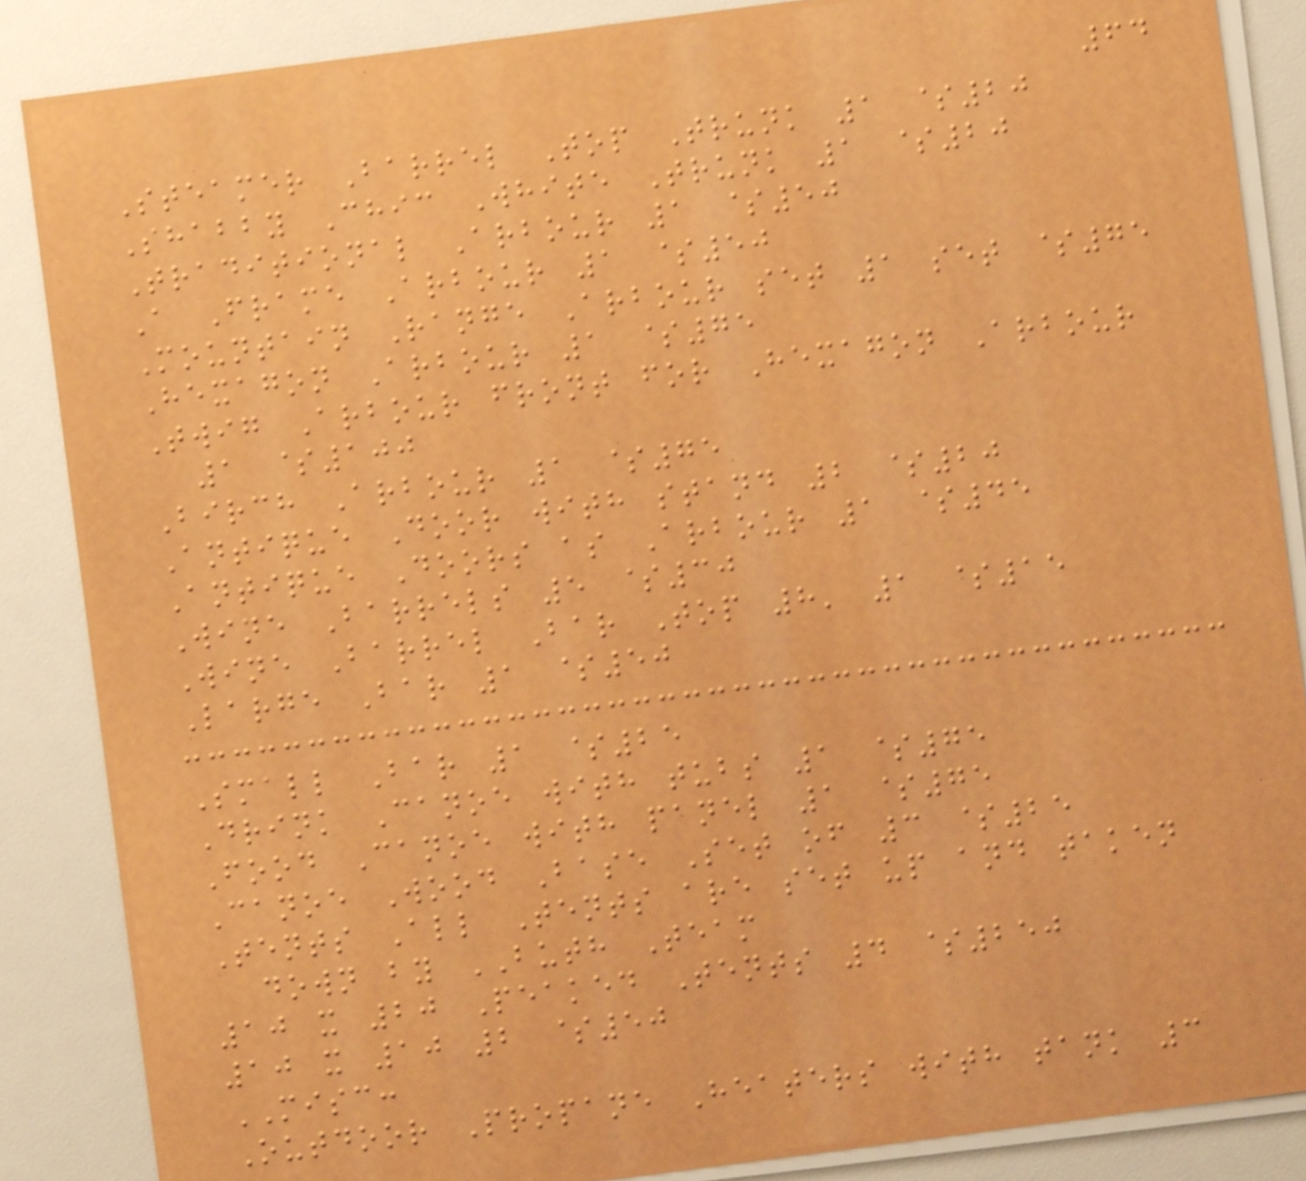64
Steamer Barrel Top Trunk 1 $20
Shabby Chic White Trunk 1 $20
Traditional Arbour 1 $50
A Frame Arbour 1 $50
Mountain Range Arbour set 1 set $75
Hexagon Arbour 1 $75
Twig Arbour front for Hexagon Arbour
1 $100
Birch Arbour 1 $75
Antique Door with stand 2 $20
Antique Doors as Arbour 1 $45
Wine Barrels 5 $30
Wine Barrel Bar Top 8' 1 $15
Large Bar 1 $50
Small Bar 1 $25
Drink Canoe with tubs 1 $75
Food Canoe with panel 1 $75
Canoe Wood Base Set of 3 $25
Tents All Tents are set up and taken
down by BUTH Team
10 x 20 Peaked Tents 4 $250
10 x 10 2 $50
MISC:
Outdoor Propane Heaters with tank 3
